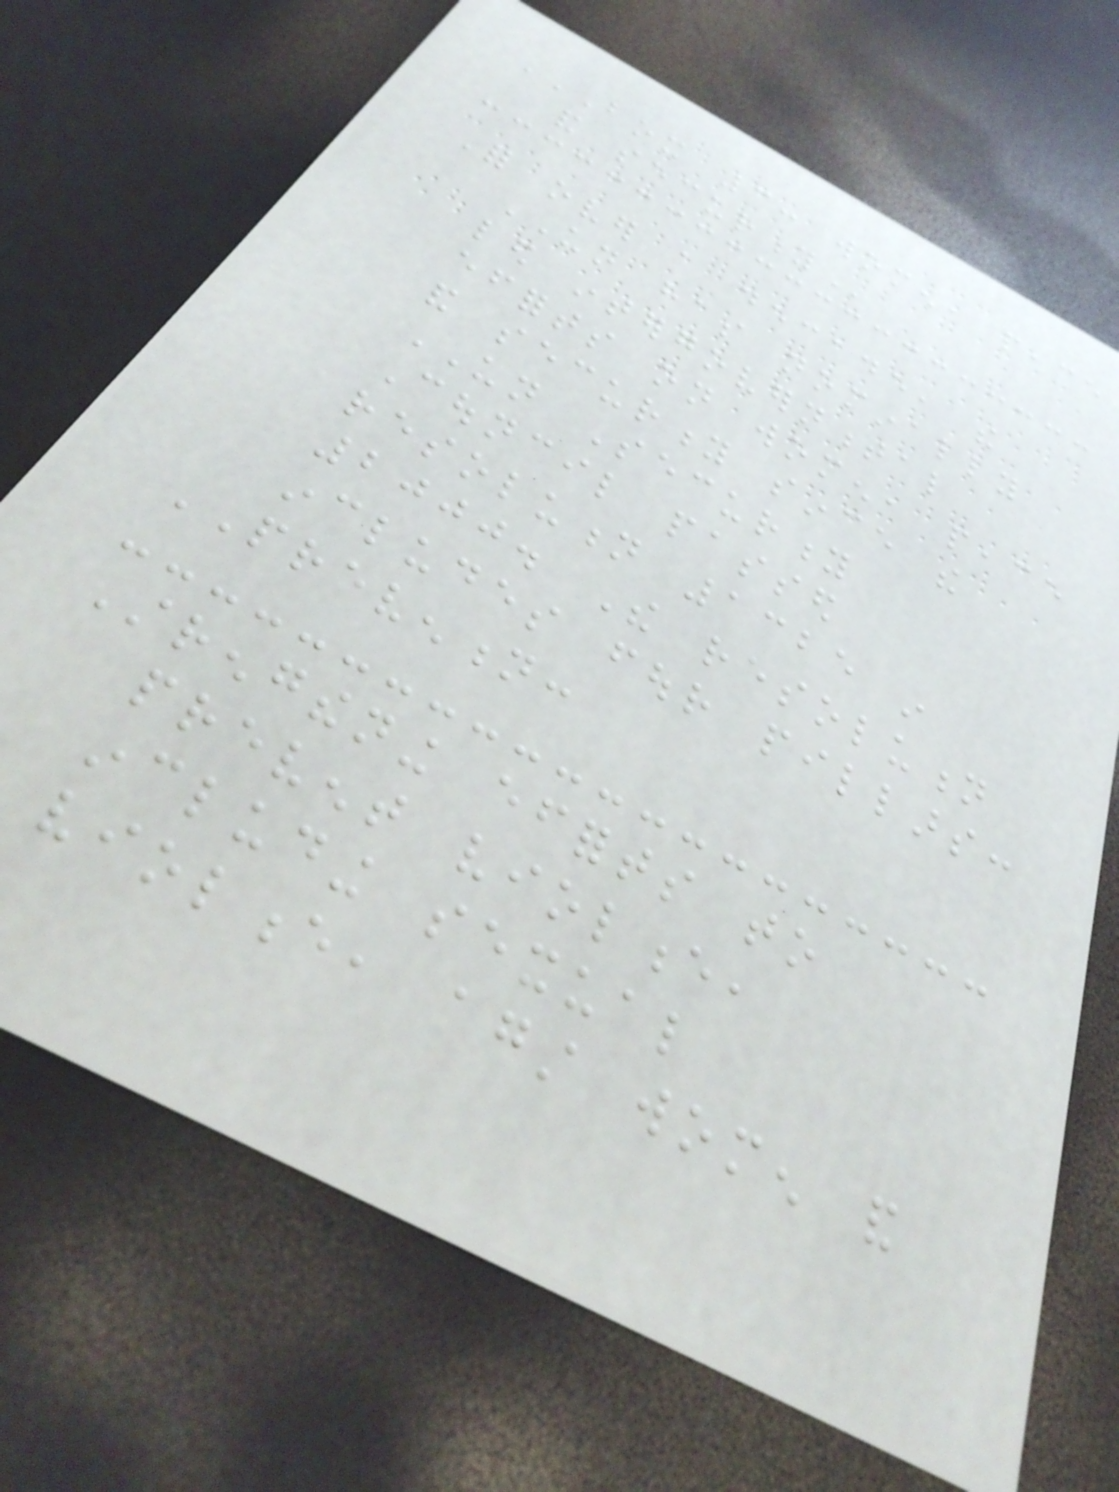BOX 3: WOMEN, PEACE
AND SECURITY
For over a decade, the
UN has nominally
led intergovernmental
efforts on women, peace
and security since the
UN Security
Council passed
resolution 1325 in
2000. The resolution
includes four pillars:
PREVENTION:
Strengthening efforts to
prevent violence,
including sexual
violence, against women and
